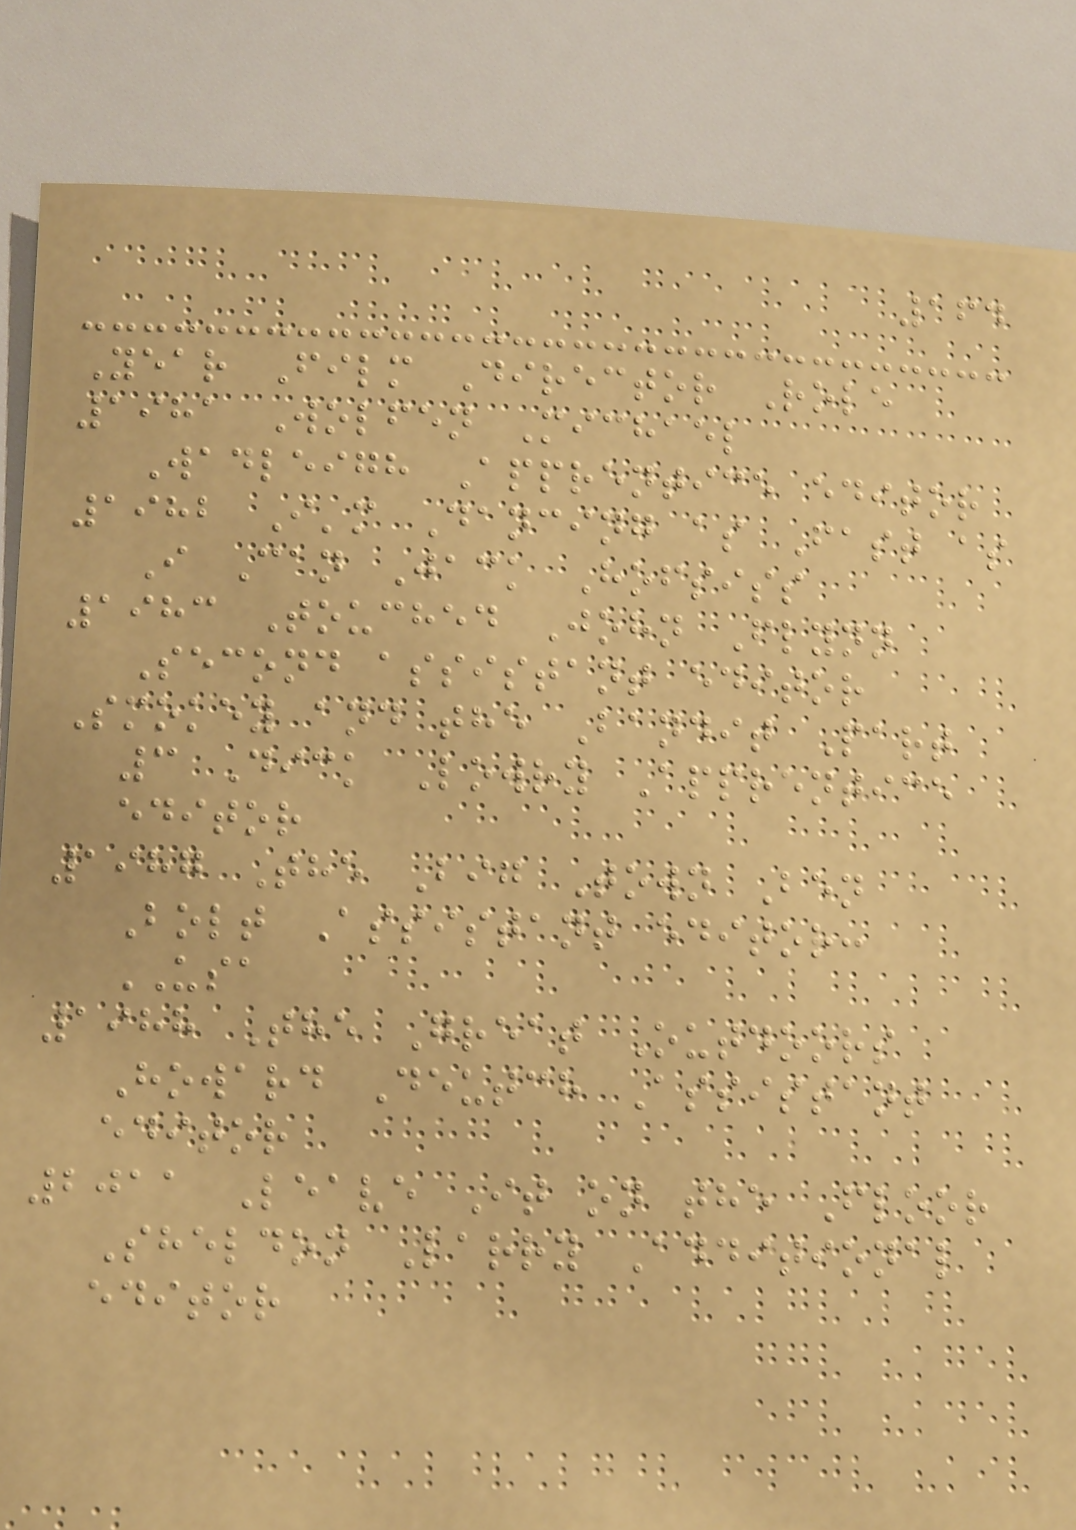164
Year Film Director Role
1981 Wolfen Michael
Wadleigh Apprentice editor
1982 I'm Dancing as Fast as
I Can Jack Hofsiss
1983 Touched John Flynn
Second assistant editor
Smokey and the Bandit Part
3 Dick Lowry Apprentice
editor
1987 The Big Town Ben
Bolt Assistant editor:
USA
1988 The Great Outdoors
Howard Deutch Assistant
editor
2011 Leave It on the Floor
Sheldon Larry Additional
editor
